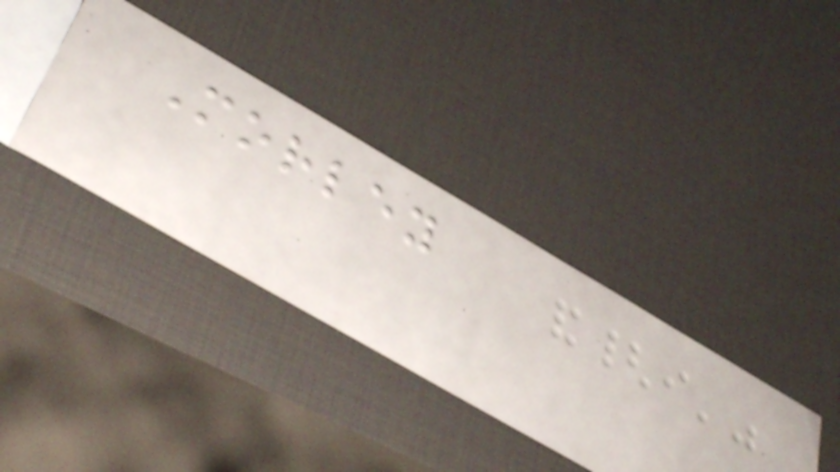Morley
